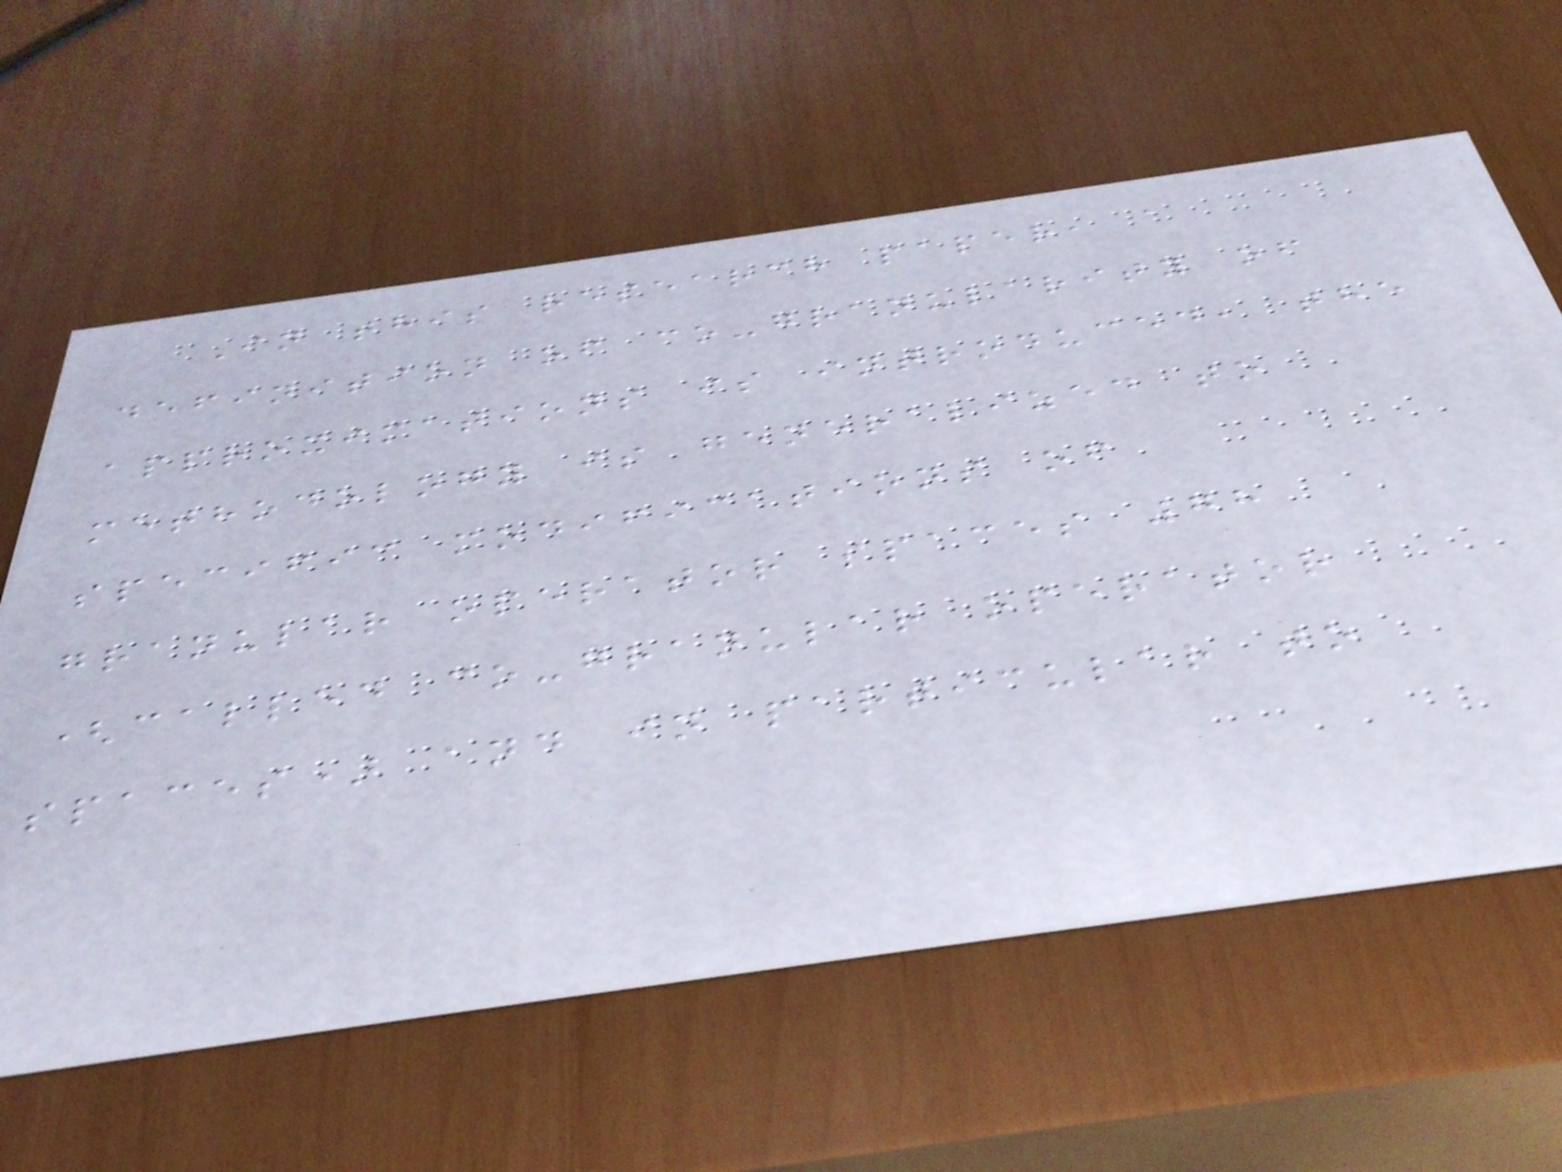In this research paper, a
definition of co-granularity of
approximations is introduced, the
methodology is generalized to
specific modifications of
granular operator spaces 78
(called co-granular operator
spaces) and in particular to
